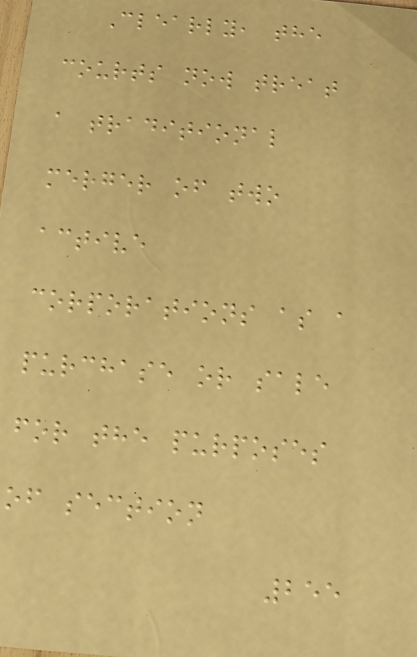Clearly, the
courts now treat
a traditional
merger of two
active
corporations as a
purchase or sale
for the purposes
of section
255
